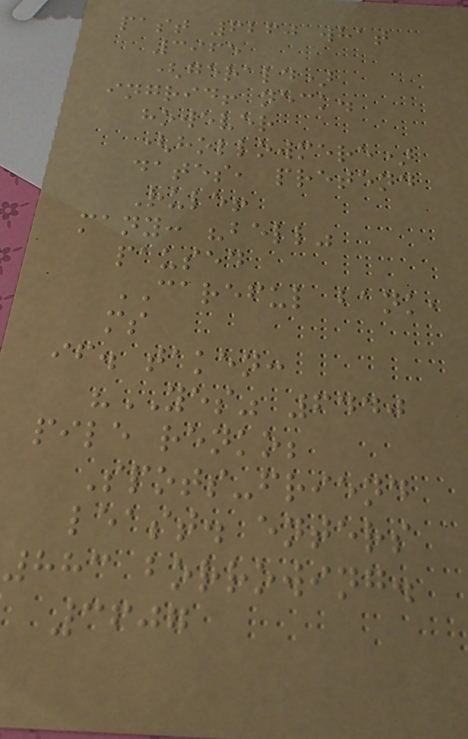past 6260 what
3965
(gerald)
ingrid! neck.
however
(hollowmere)
dates, pretend
Rule!
many: "bell"
paused
CAREFUL bank,
ms
if. taken:
"YES" 6440
pile renko;
Spots-friend
least. enters
883 borrowing.
3607
